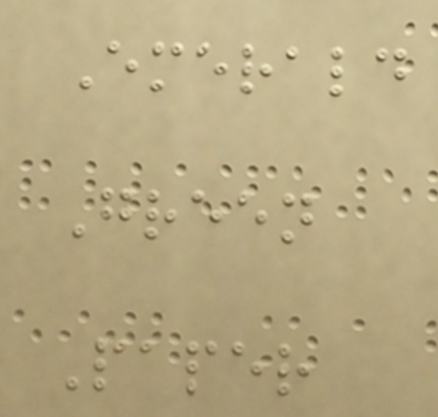Emerald
Green
Paper
